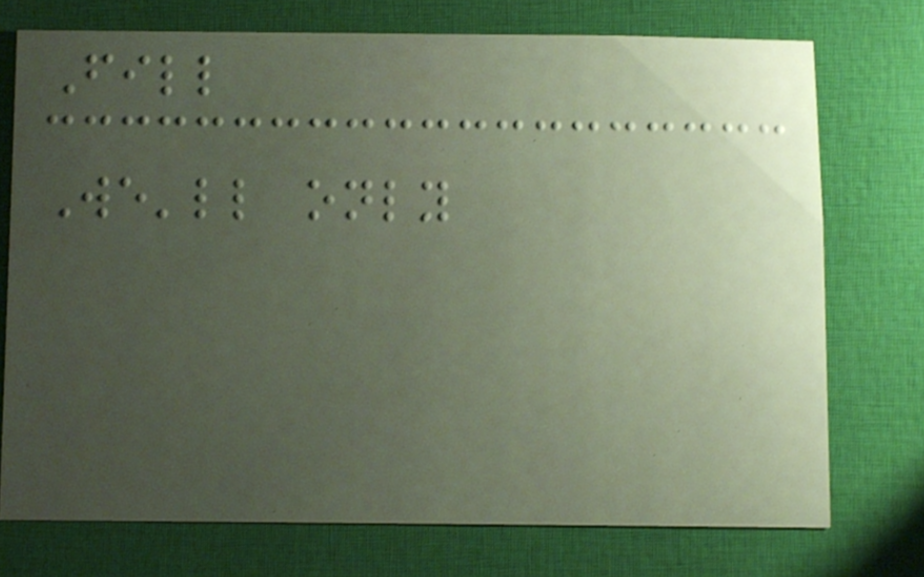Fill
We'll only
